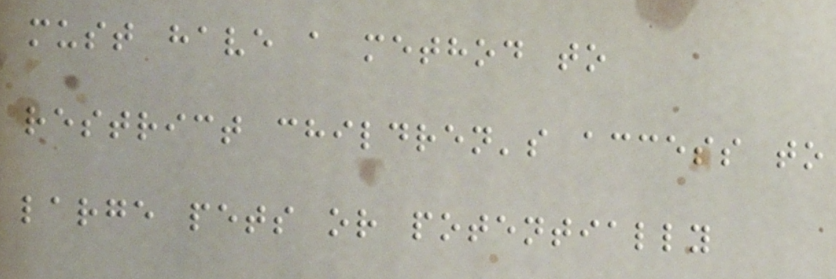must have a method to
restrict children's access to
large pets or potentially
